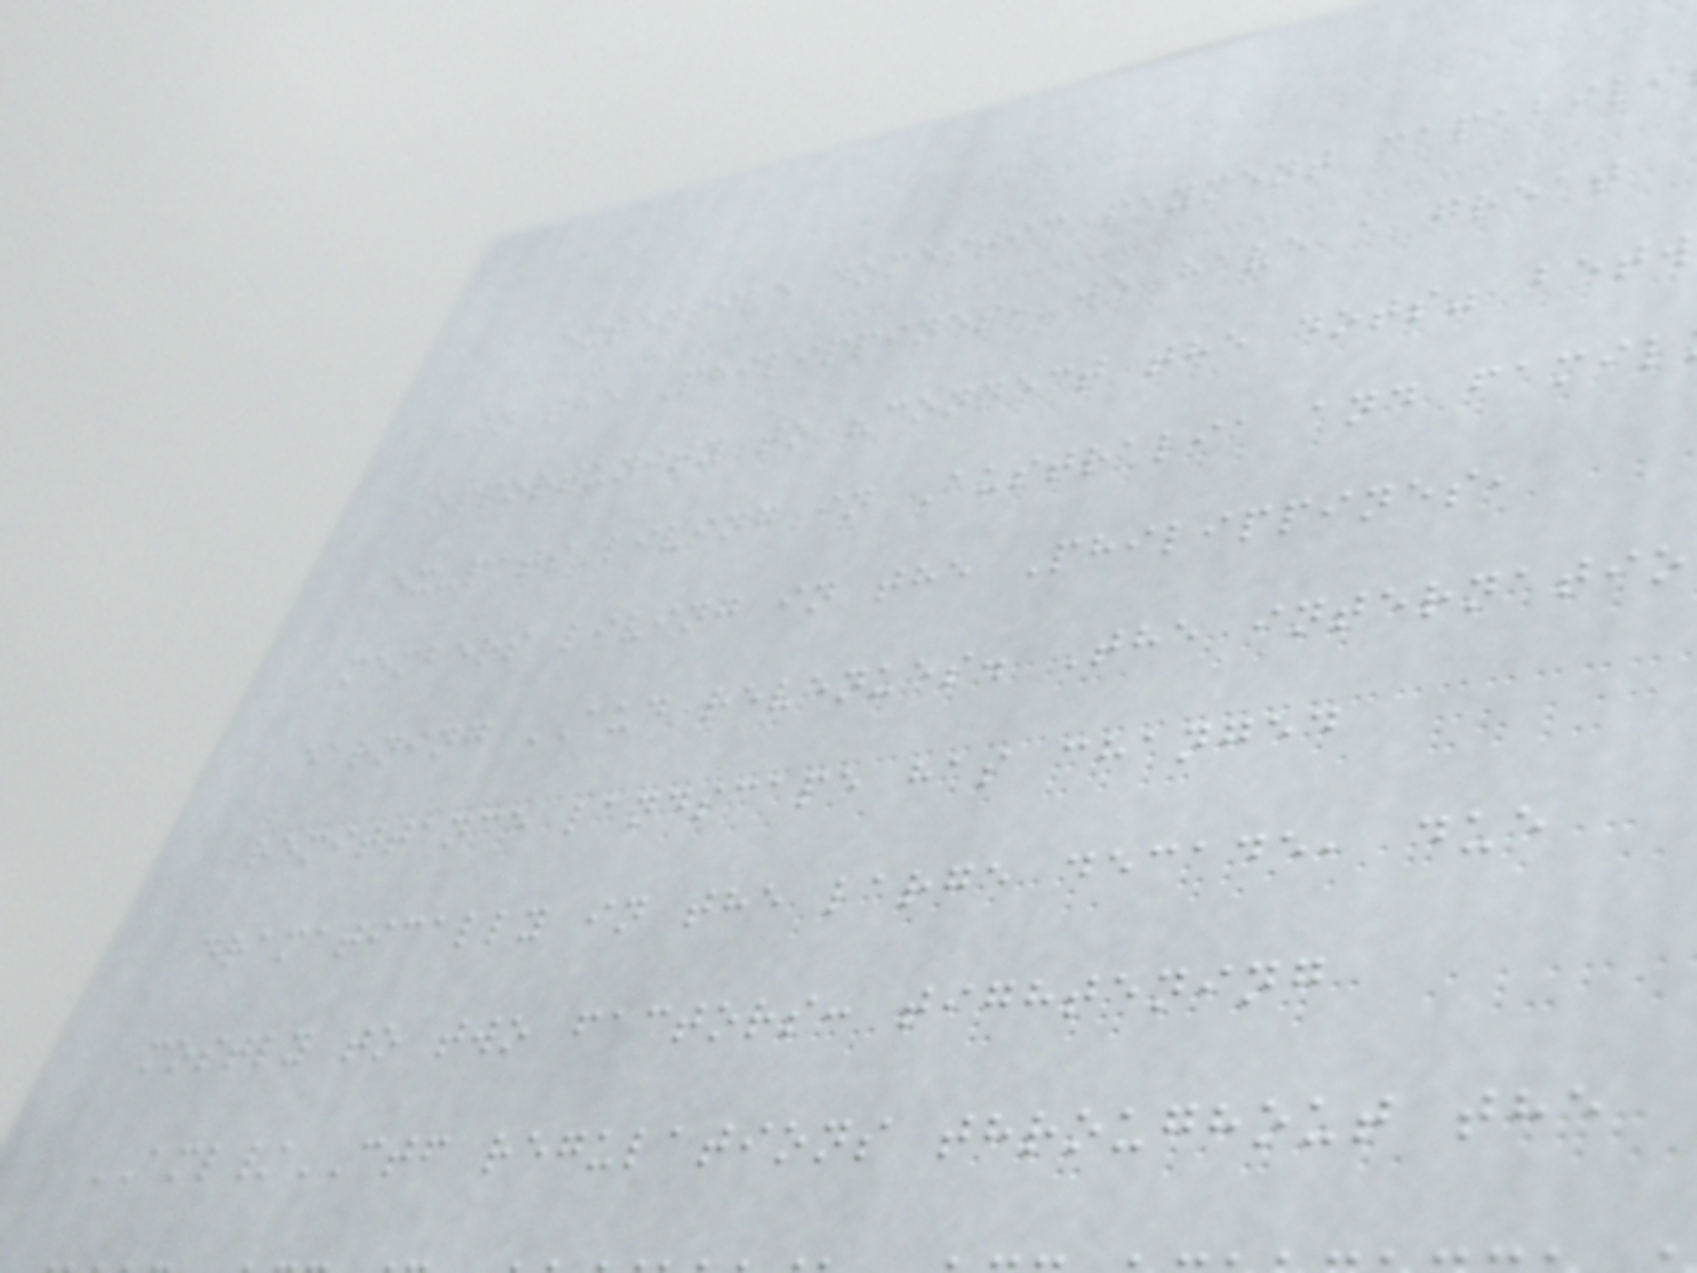extensive domestic payment capabili
in the Philippines, we have a great
opportunity to "connect the dots" betw
ex-pats living in Australia and famil
members living in the Philippines,
earning AUD revenues. The internatio
remittance landscape has changed
dramatically in the large decade, due
mostly to two factors: tightening
AML/CTF regulations throughout the
